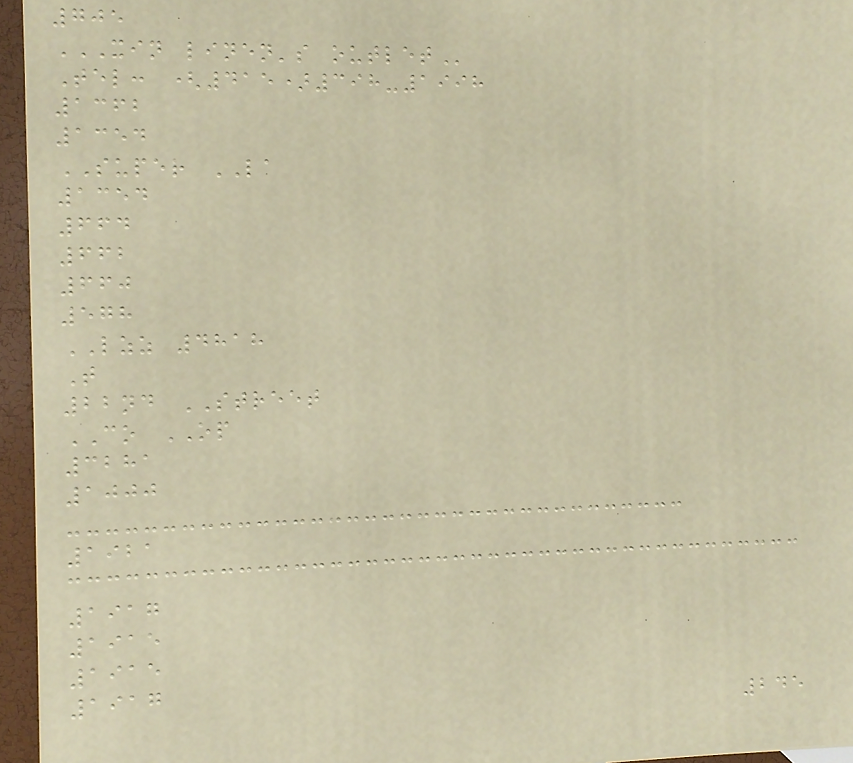705
XIN LINEN'S OUTLET
Tel: (415)398-1998
1362
1354
SUPER LA
1354
664
662
660
578
LZZ 4818
T
22nd STREET
CO OP
3281
1000
1921
1917
1915
1915
1917
245
